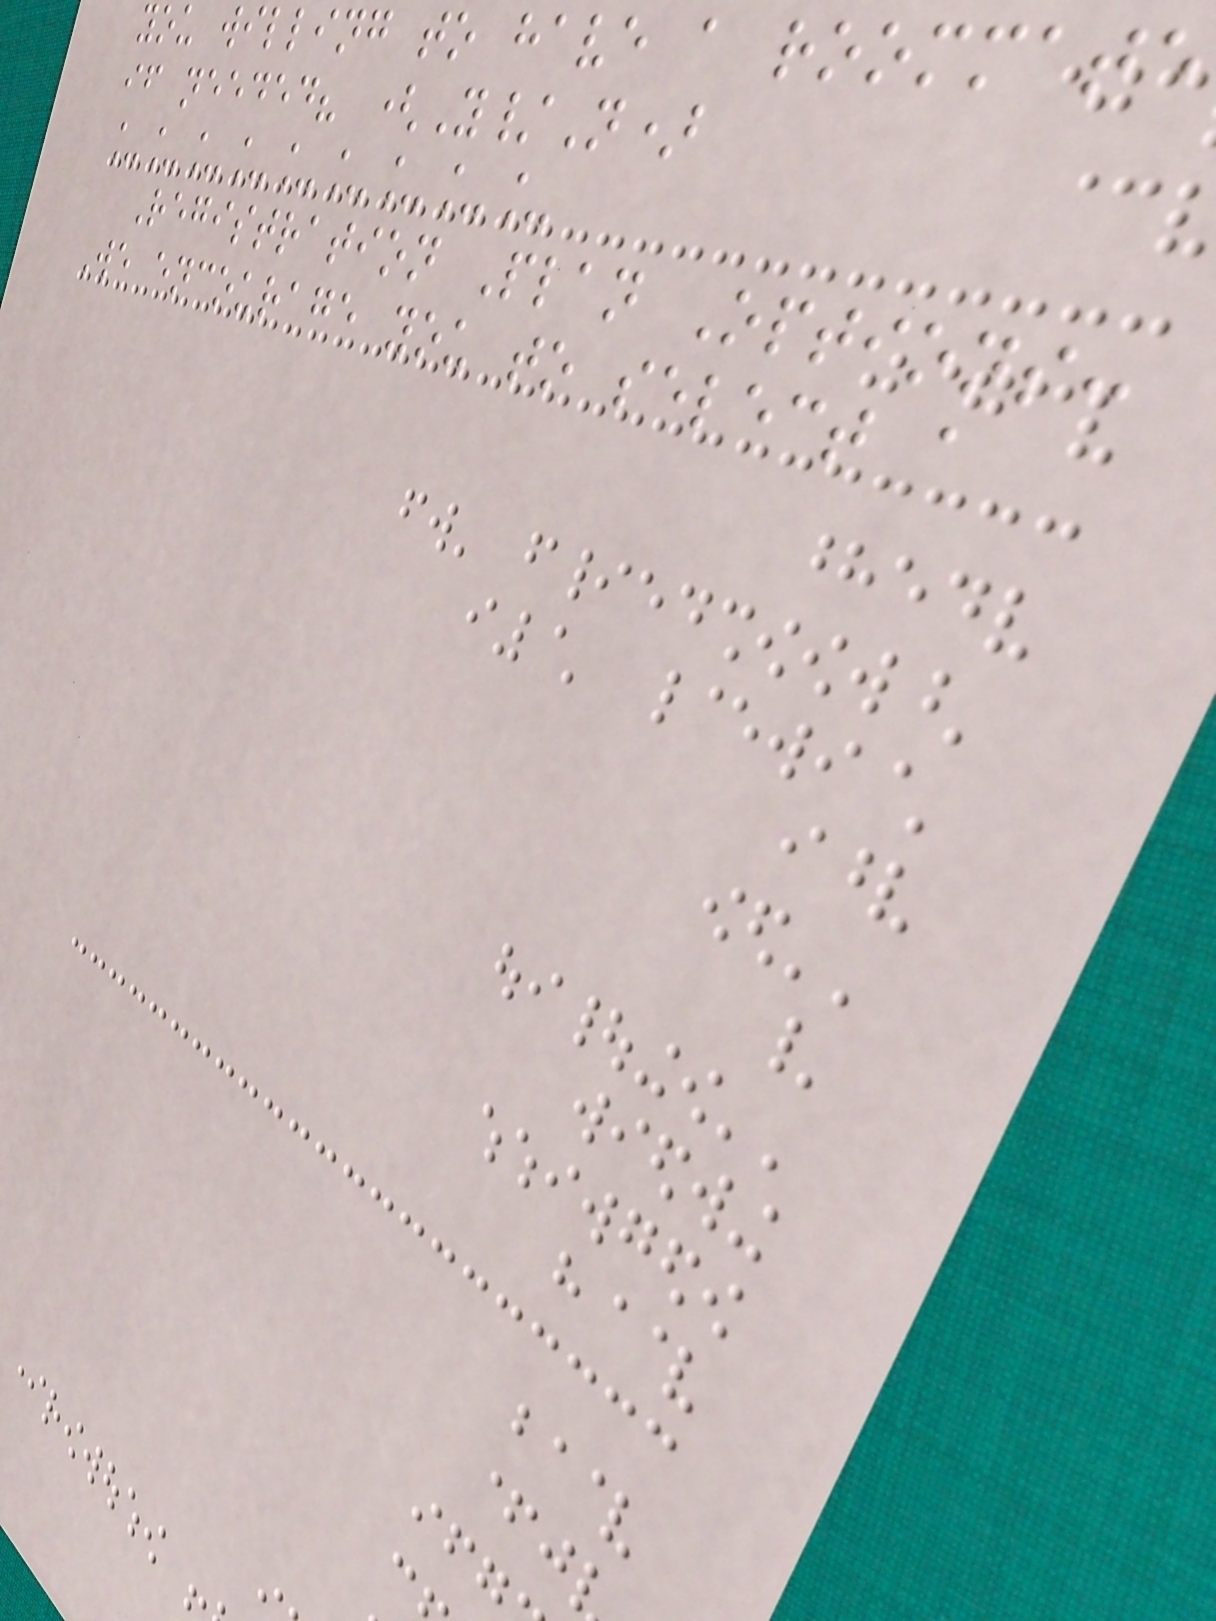you willing to have a roommate
if needed? (Y/N)
_________
Registration Plan Options:
We encourage you to select a
